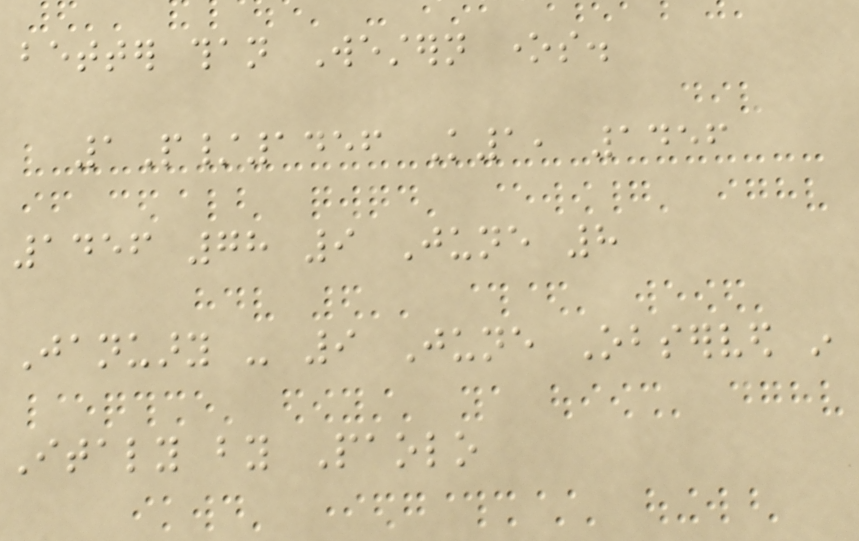better than Western ones.
1P/1456 K1, 1456
1456 78 9 June 8
January - 9 June Observed in
Italy by Paolo
